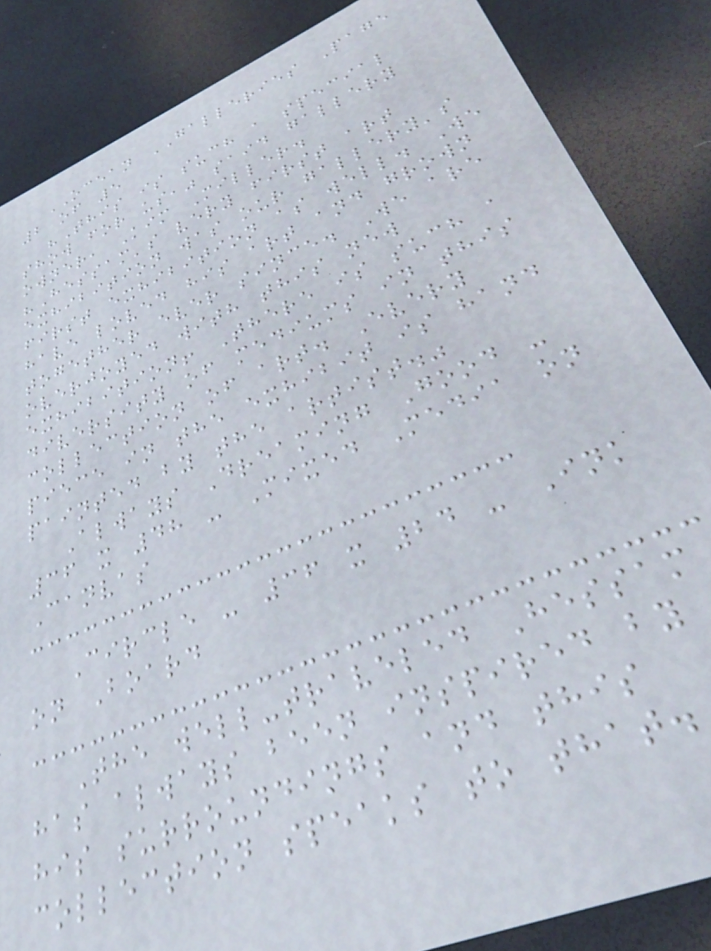OCEAN GALLERIES Page
2 of 5
"This is such a special
show for us," said gallery
owner, Kim Miller.
"Hessam's very first art
exhibition was our gallery's
first exhibition as well. We
have loved his art and grown
together ever since. We are
overjoyed with this new
exhibition! There is such a
diversity of mediums in this
collection of art. Every
piece in the exhibit is hand
painted by the artist."
Always Dreaming Good -
36 x 48 - Mixed Media on
Canvas
Circle - 36 x 24 - Ink
on Board
The well-traveled Hessam
has always been inspired by
his surroundings and this
collection speaks to that.
